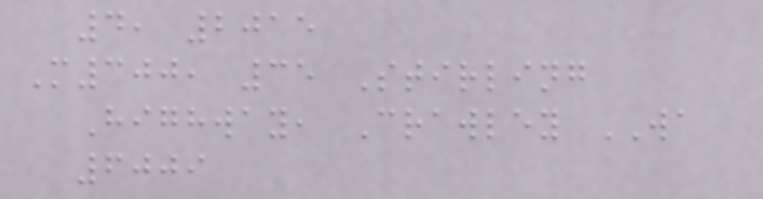4, 2015
M300, 35 Stirling
Highway, Crawley WA
6009
